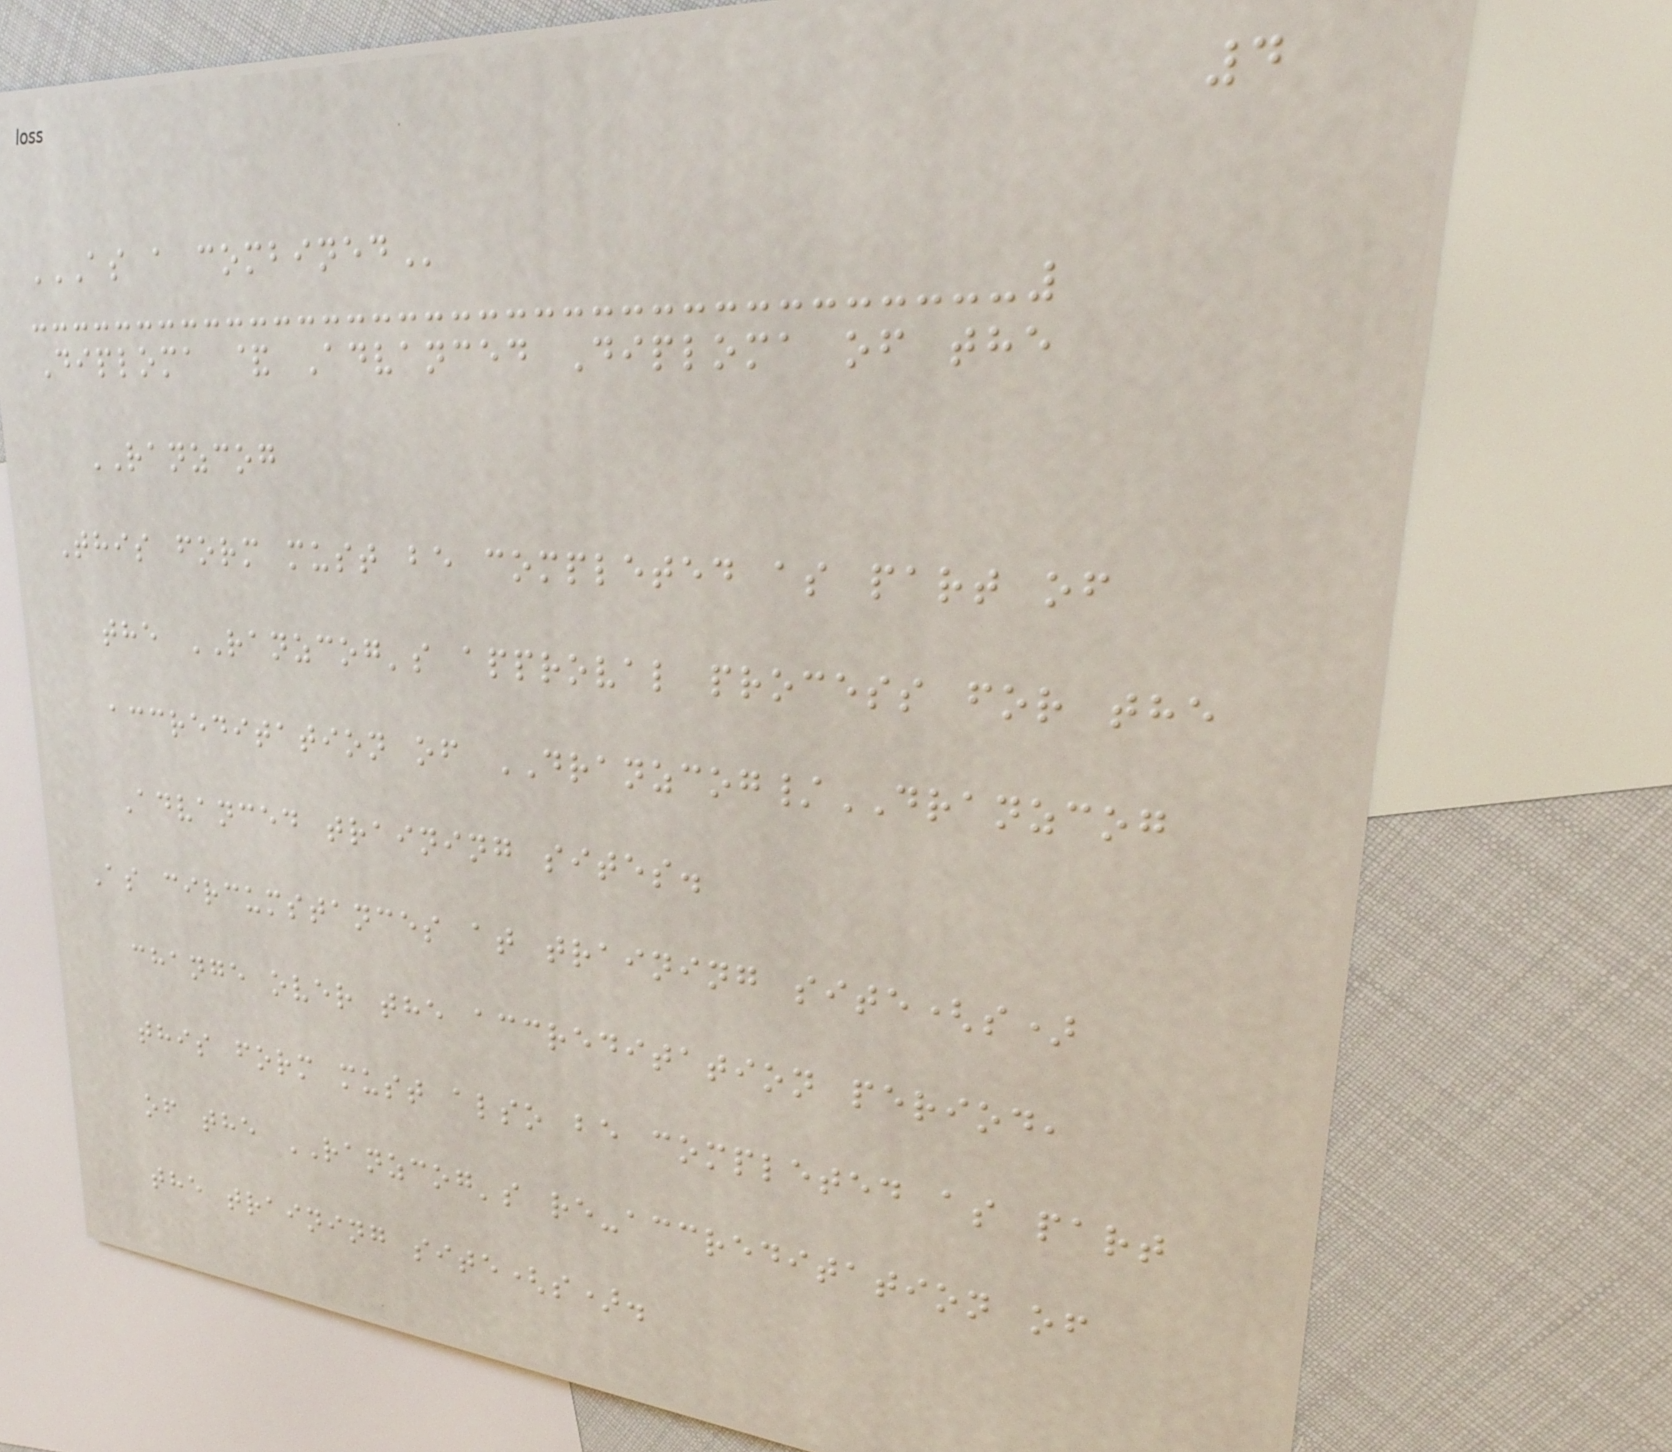4
AS A COMBINED
Diploma & Advanced Diploma of the
RANZCOG
This form must be completed as part of
the RANZCOG's approval process for the
accreditation of DRANZCOG/DRANZCOG
Advanced training sites.
As circumstances at training site(s)
change over the accreditation period,
this form must also be completed as part
of the RANZCOG's re-accreditation of
the training site(s).
